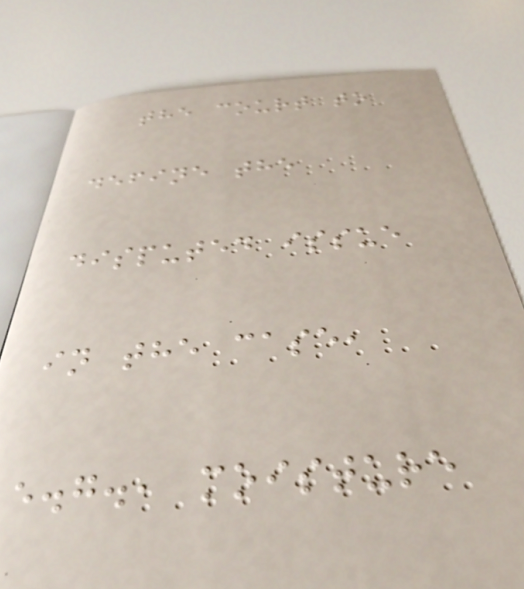the court to
define the
disputed issue
in the case,
e.g., moisture
